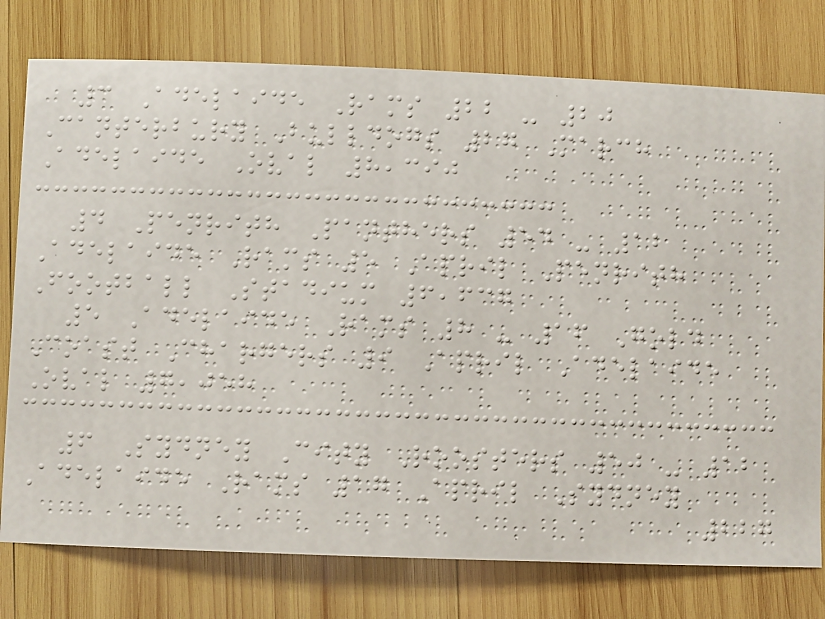3 Adelaide Rams 22 - 20
Canterbury Bulldogs 27 March
Adelaide Oval 8,390
4 Penrith Panthers 54 - 12
Adelaide Rams 5 April Penrith
Football Stadium 6,637
5 Adelaide Rams 8 - 16 Gold
Coast Chargers 9 April Adelaide
Oval 7,058
6 Sydney City Roosters 50 - 12
Adelaide Rams 17 April Sydney
227
